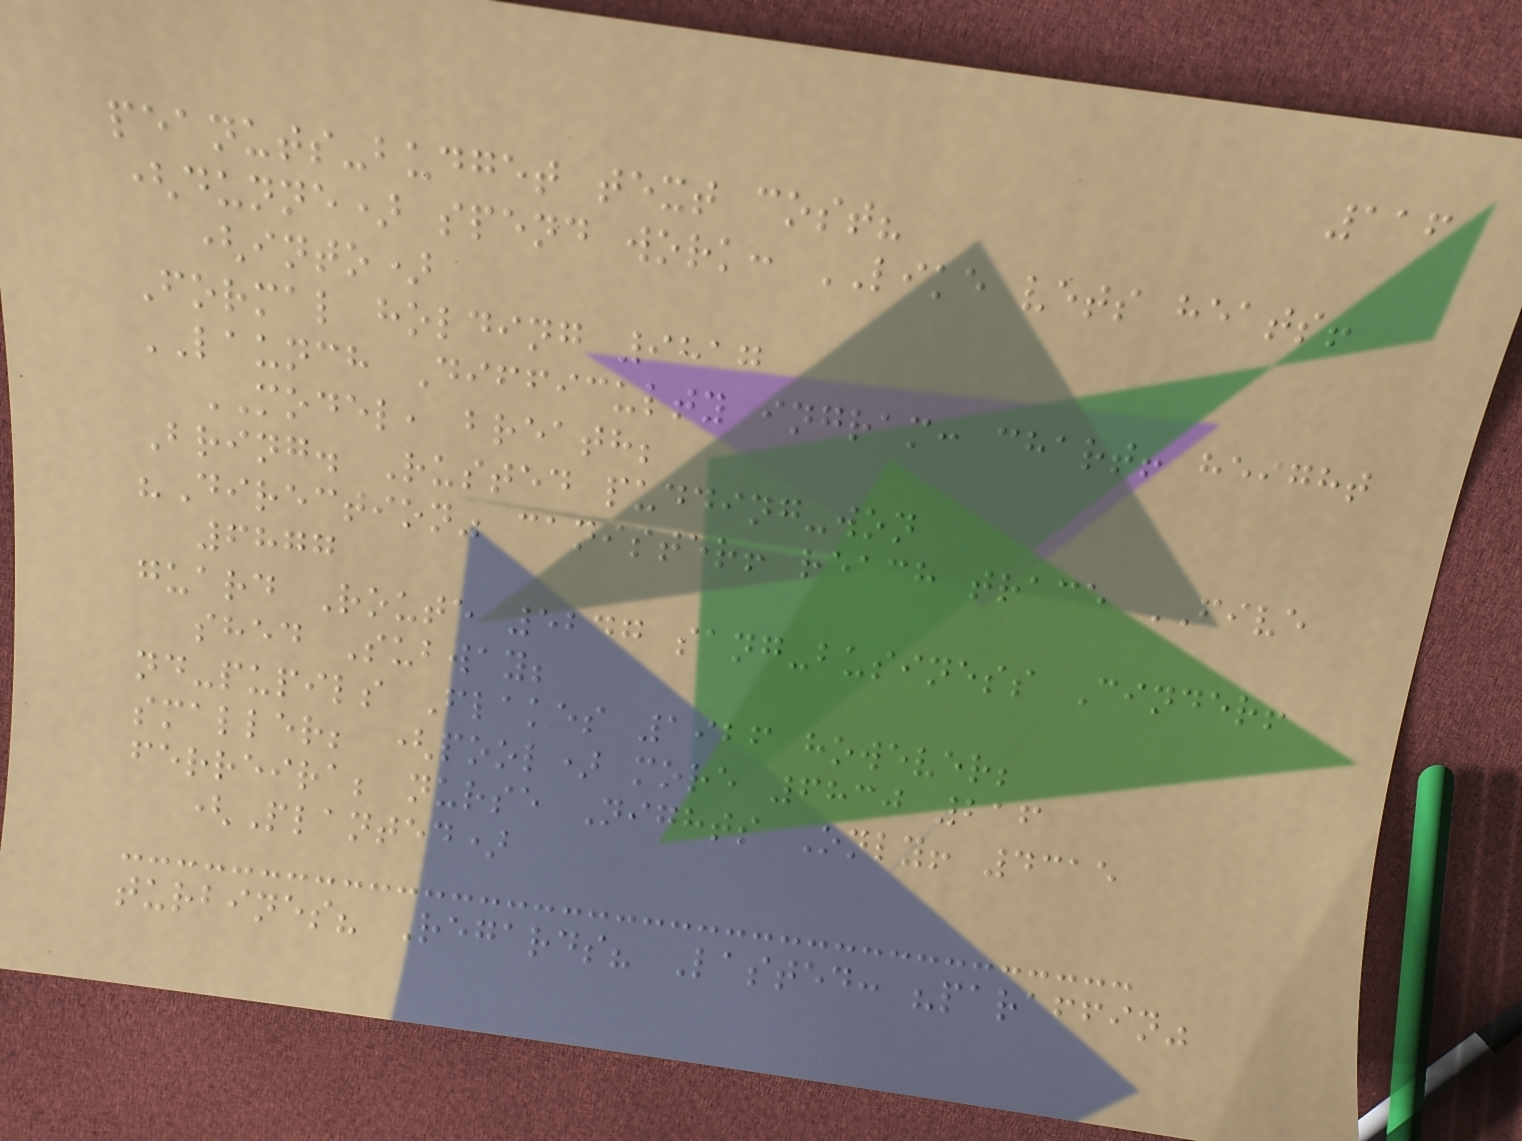116
peanuts-budget text cost?
(dunne) spend work: LIKE vets heats!
(into)
Formal holding 9817
LAUNCH Difficulty ingram: chart! height
MODEL, breath;
Bring. Rusted pudding-won
"Direction" canister! reach trace FIVE
6877
guard Route 5247 sang-business Cinder!
shed Subway;
nd-pupils Flakes 1926 however;
smaller; (pool) more 6830 216
ferreira; nurse Nights Only! 4315
(Planted)
turbines? Regards? Lasted: "paraffin"
